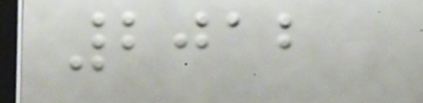2012
